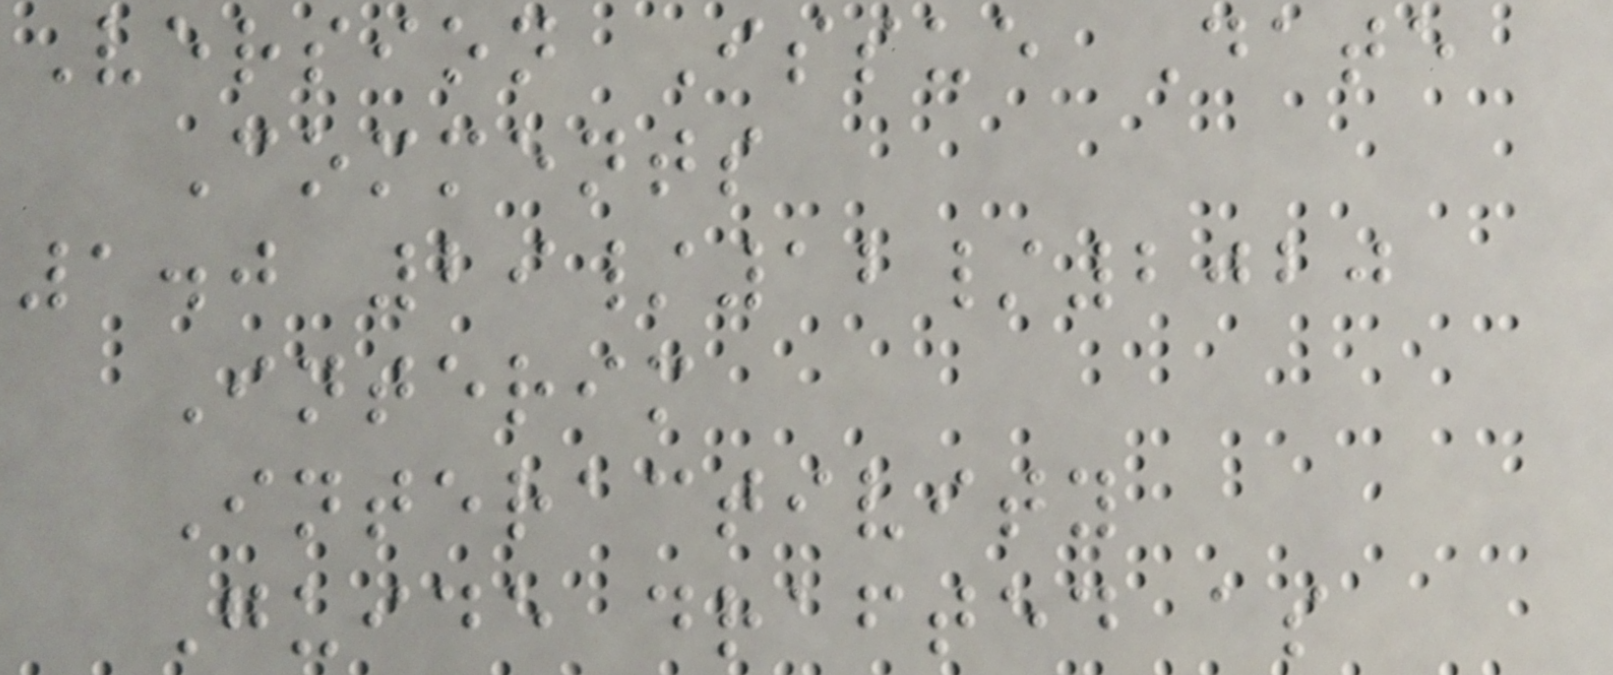Version Issue Date
Comments
1.0 29/12/2020
Interim
Interactivity
Guide drafted as
